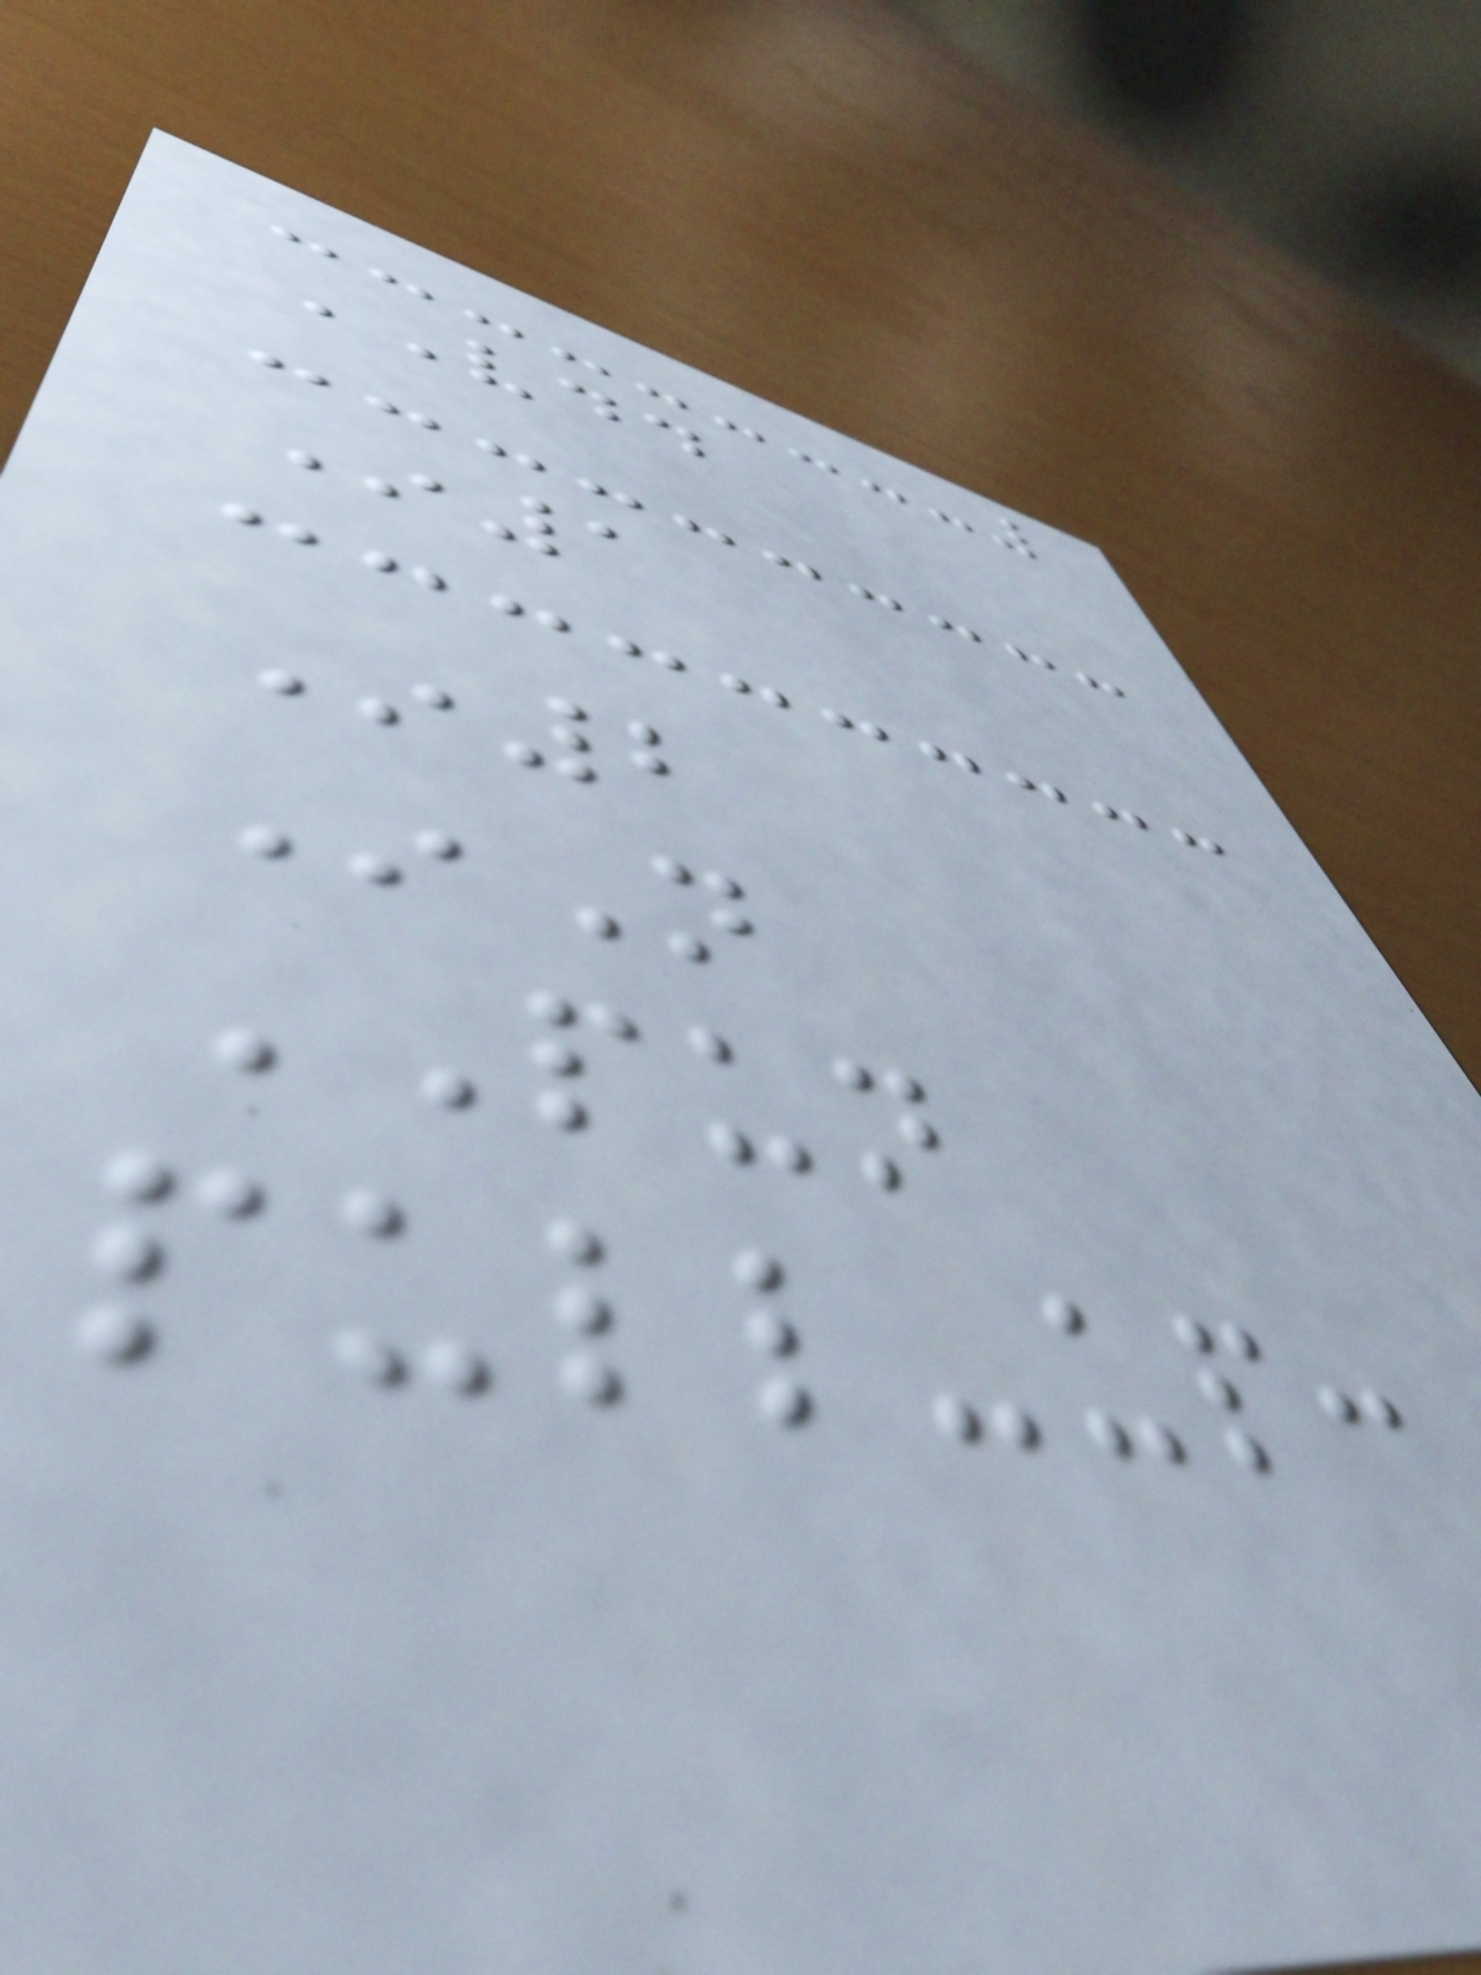VDD
In1
In2
InN
PUN
pull-up:
